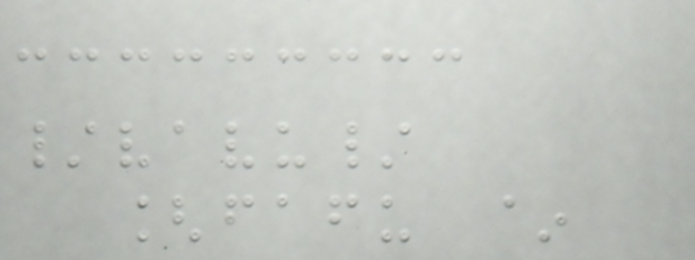/vavu/
[fafu ~
